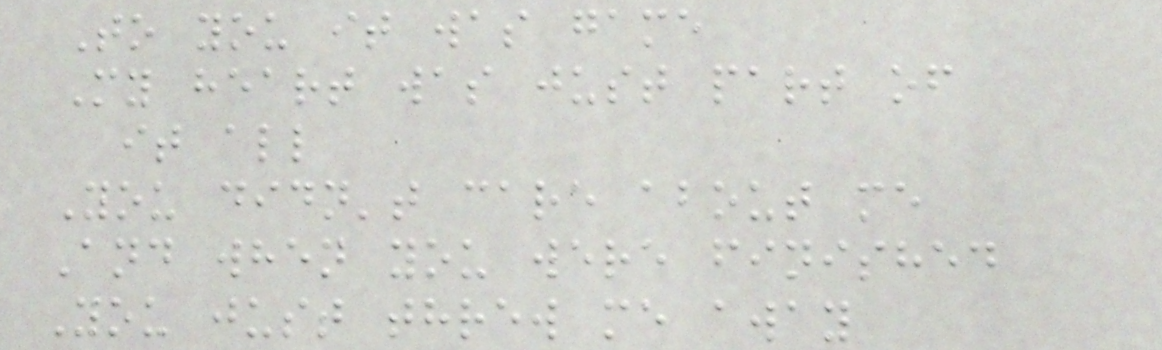To you it was game
My heart was just part of
it all
You didn't care about me
And when you were finished
You just threw me away
